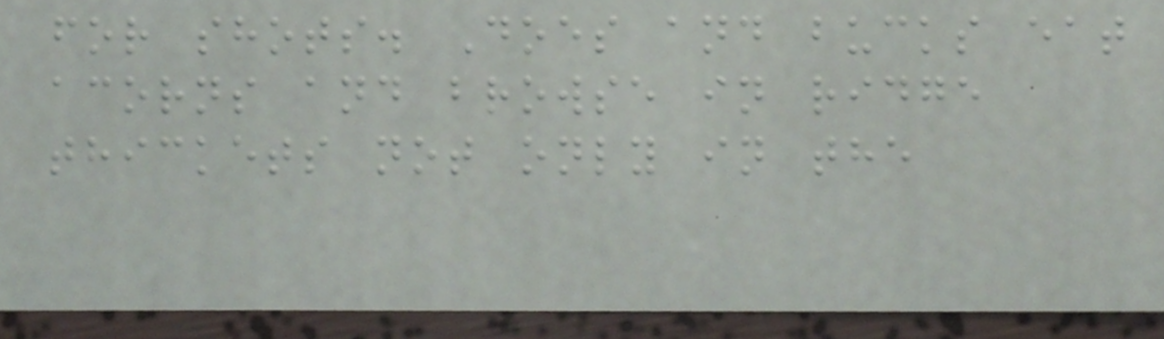for shots. Does and bucks eat
acorns and browse in ridge
thickets not only in the
